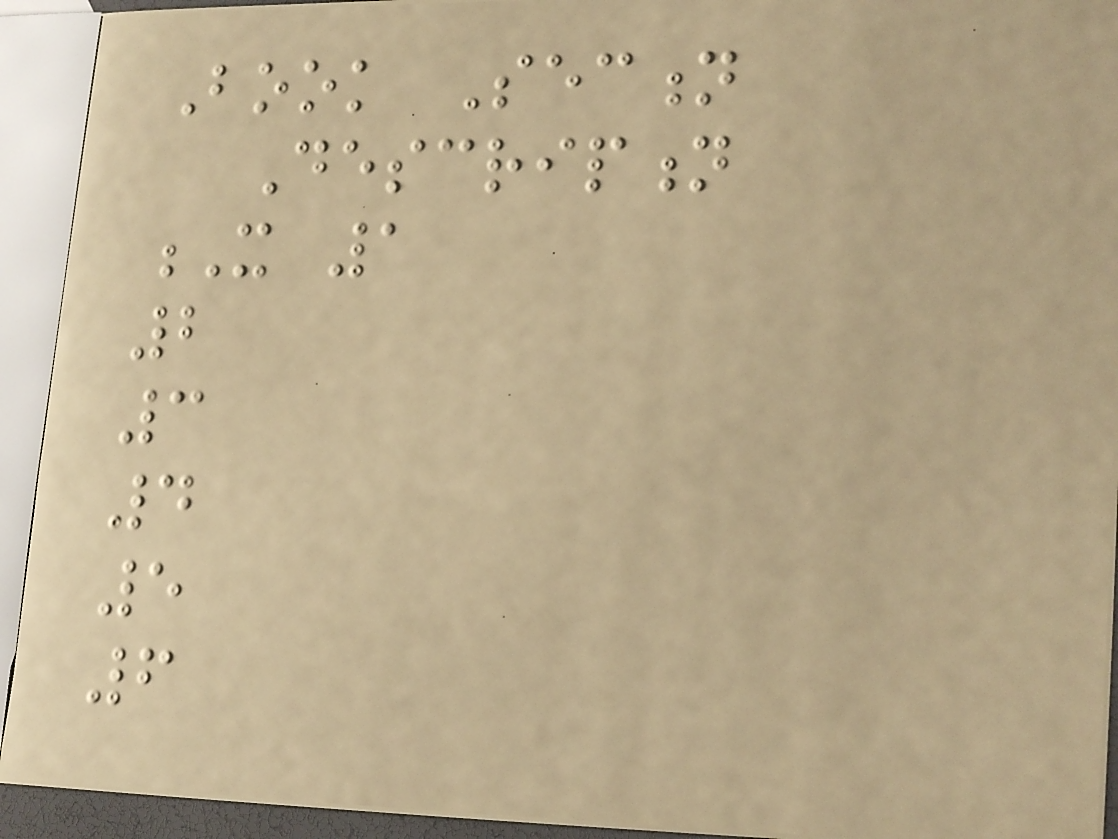Book Section
Description
X 1
2
3
4
5
6
